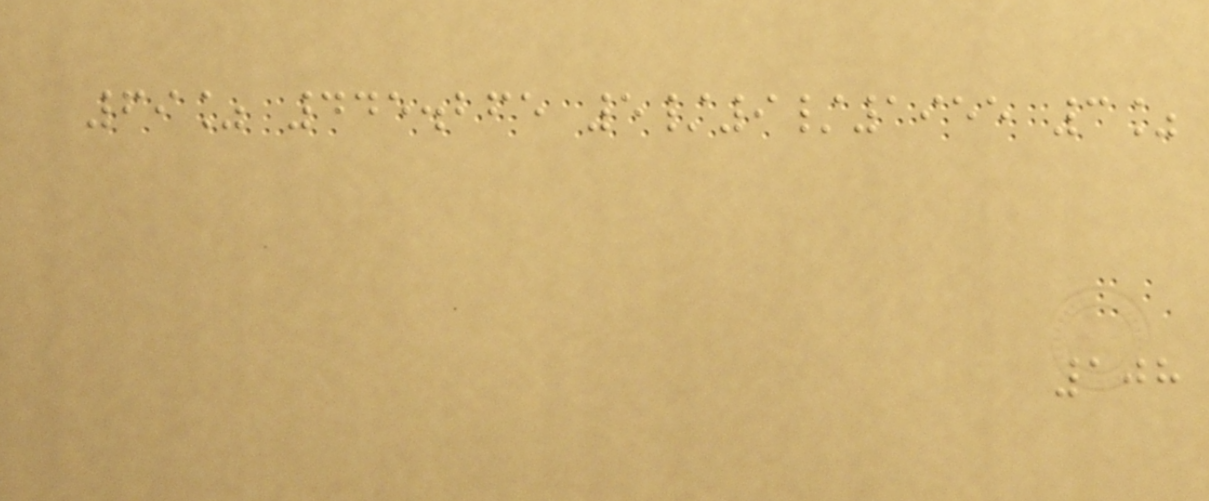69% 445.265 5/9/1955 3%
108
